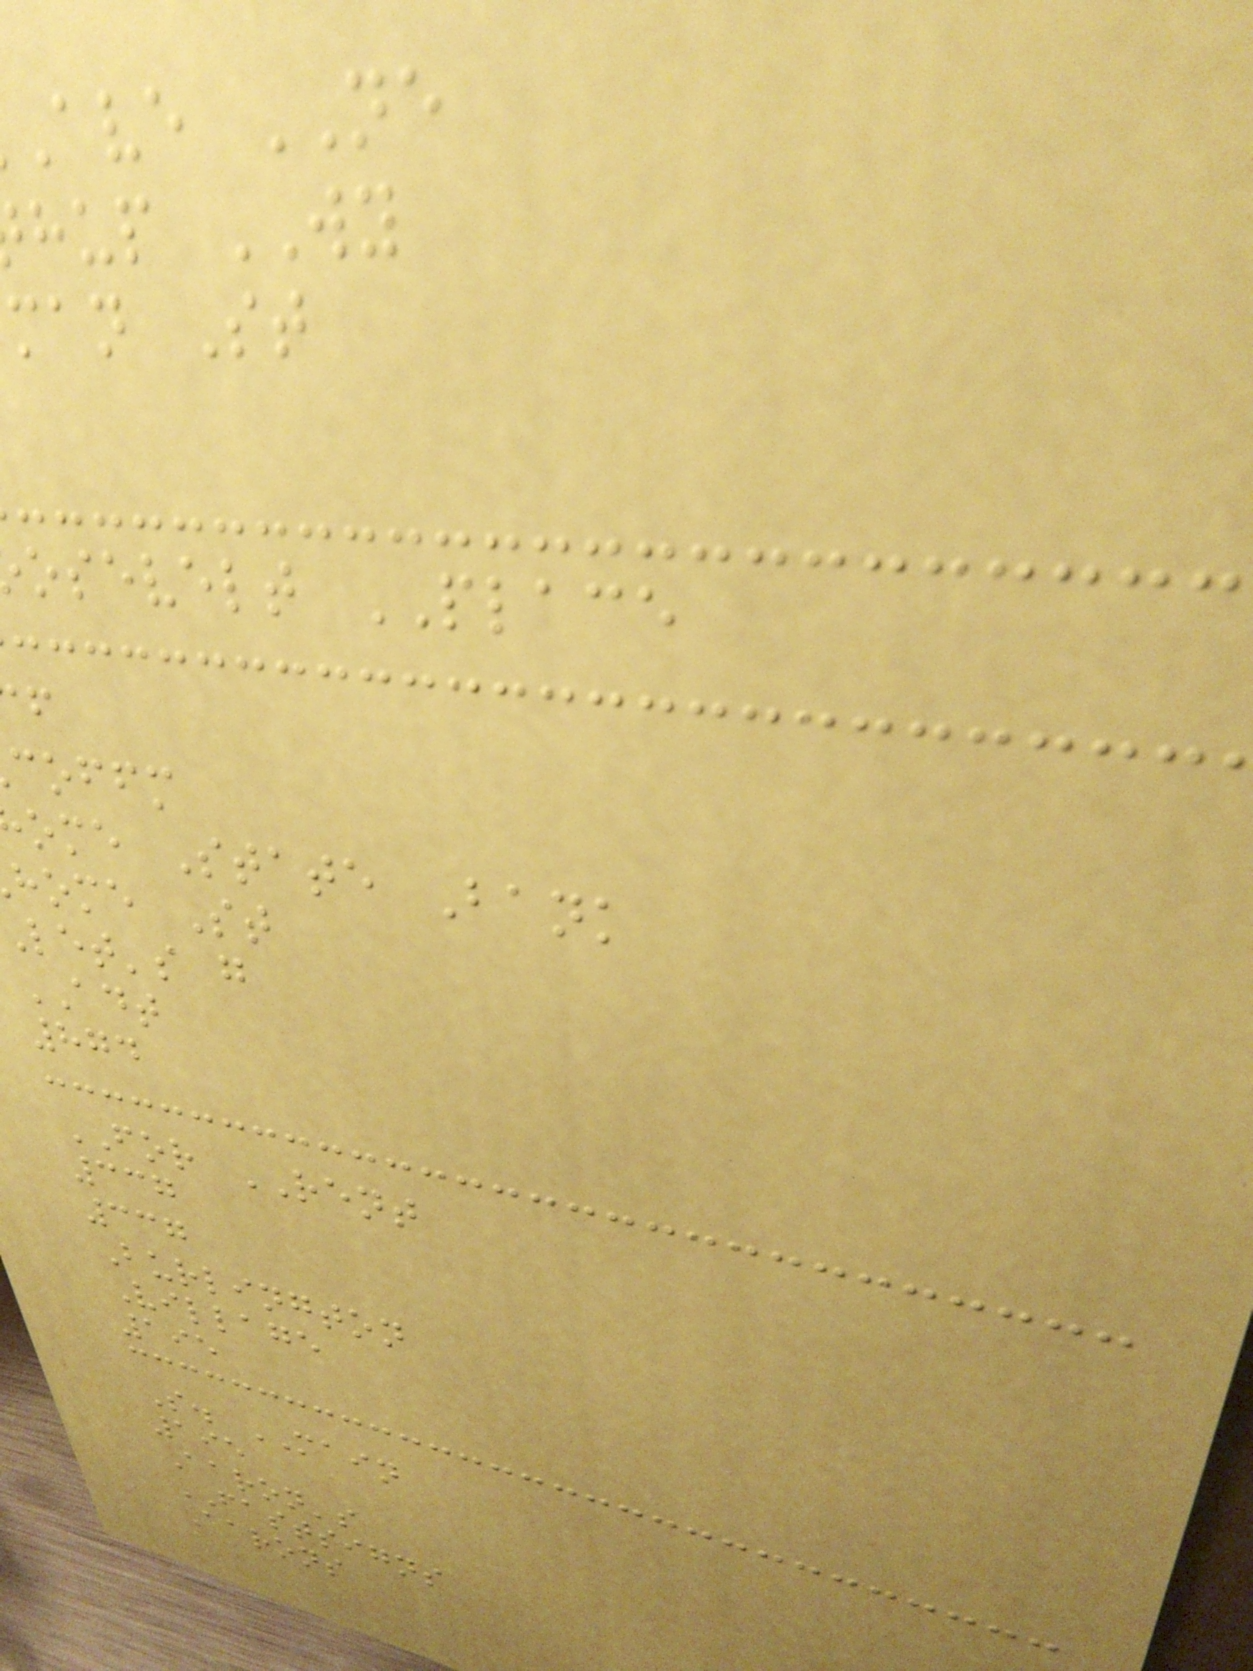ave NE
hup WY
man St
osevelt PLACE
coffm
ome State Bank
home St
let's g
ADT
874
FOR RENT
337
337
Burlington
Village
195
S. MAIN
195
Aaron's
FASTSIGNS
Aarons
